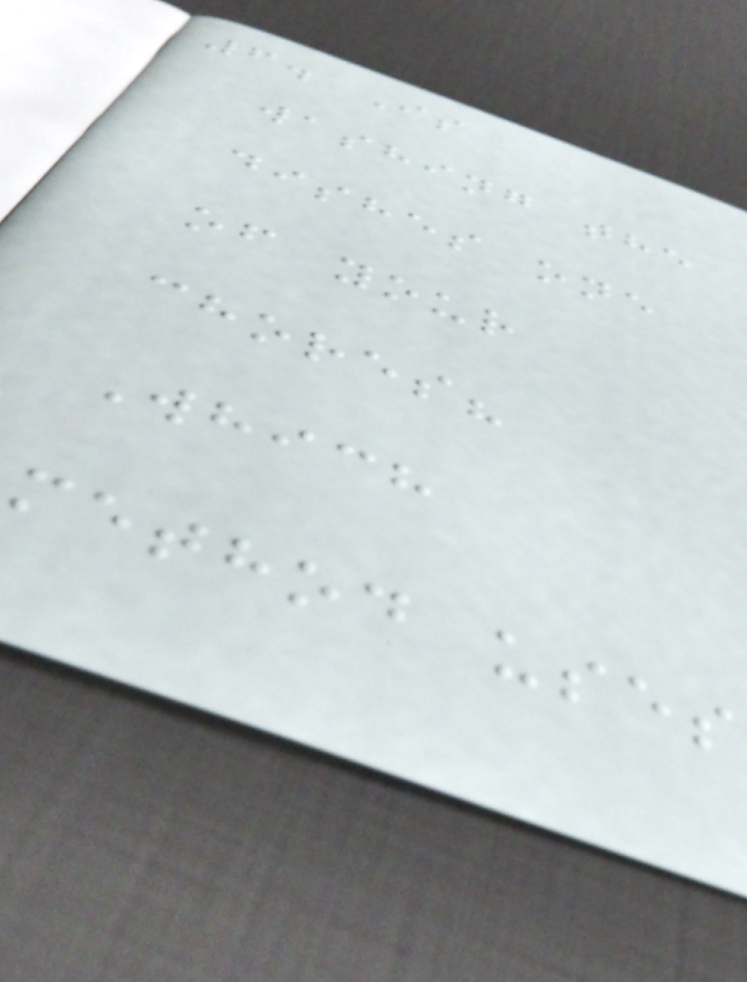6. Is
washing the
dishes one
of your
chores?
Which
method uses
